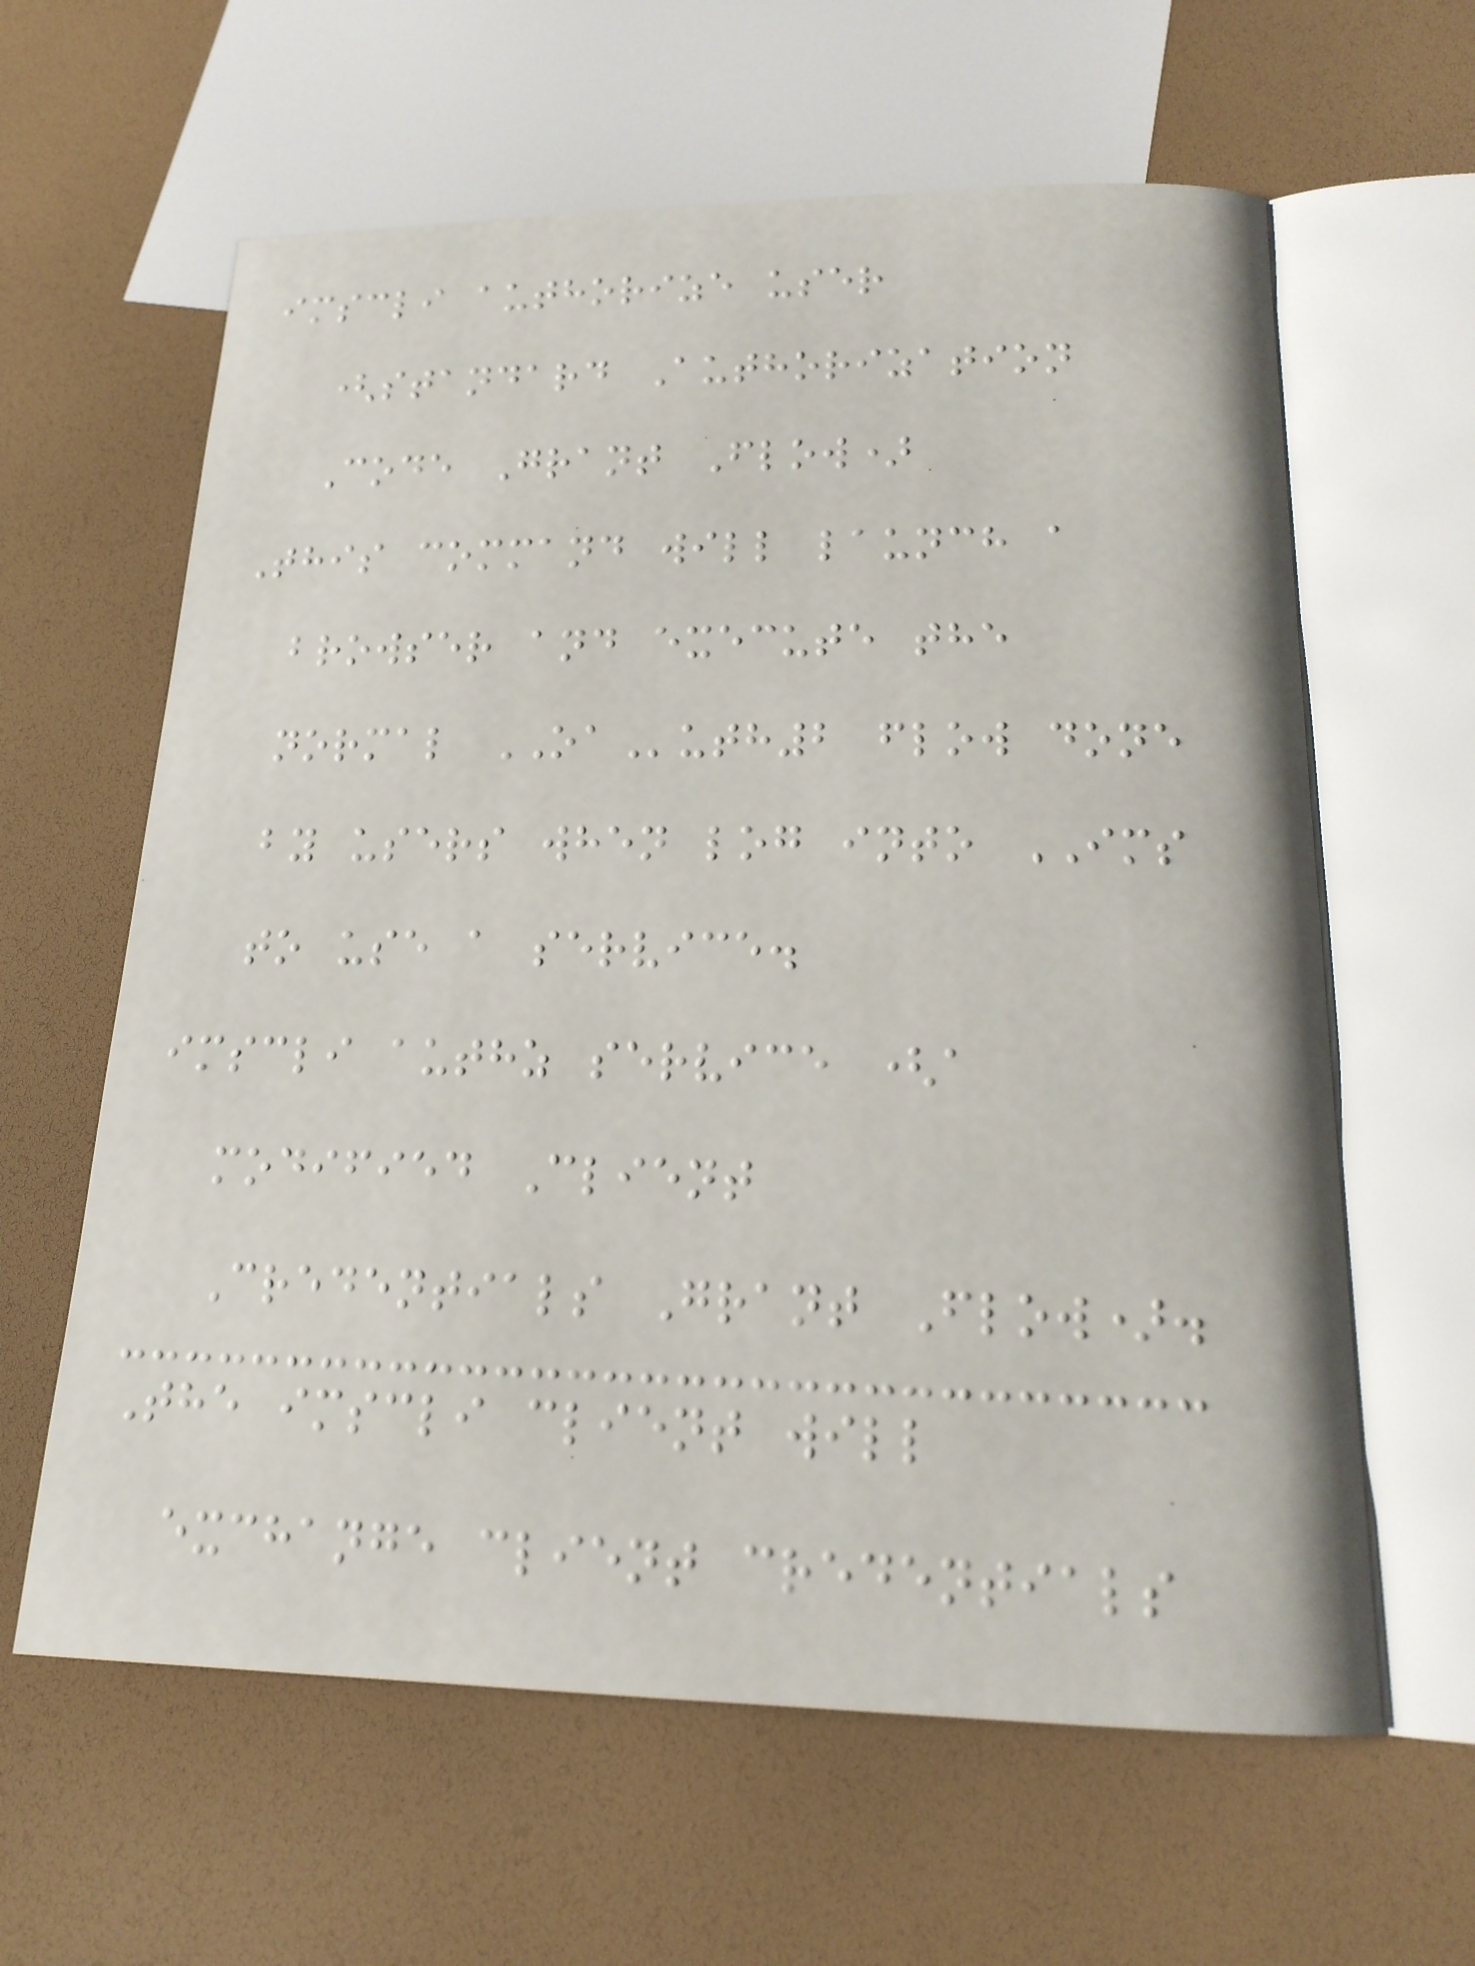imscli authorize user
(standard Authorization
Code Grant Flow)
This command will launch a
browser and execute the
normal OAuth2 flow done
by users when log into IMS
to use a service.
imscli authz service (a
modified Client
Credentials Grant Flow).
The imscli client will
exchange client credentials
